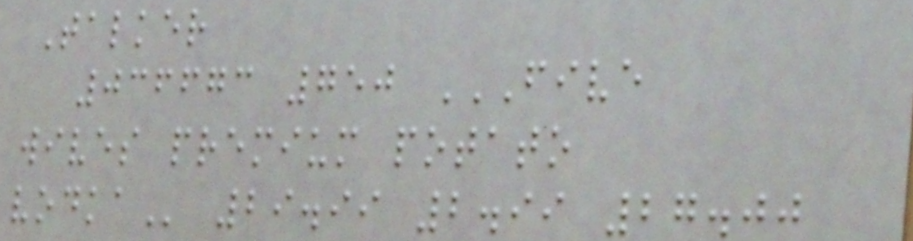Talker
036673 750 FIVE
WIVES PREMIUM POTATO
VODKA 29.99 2.99 27.00
